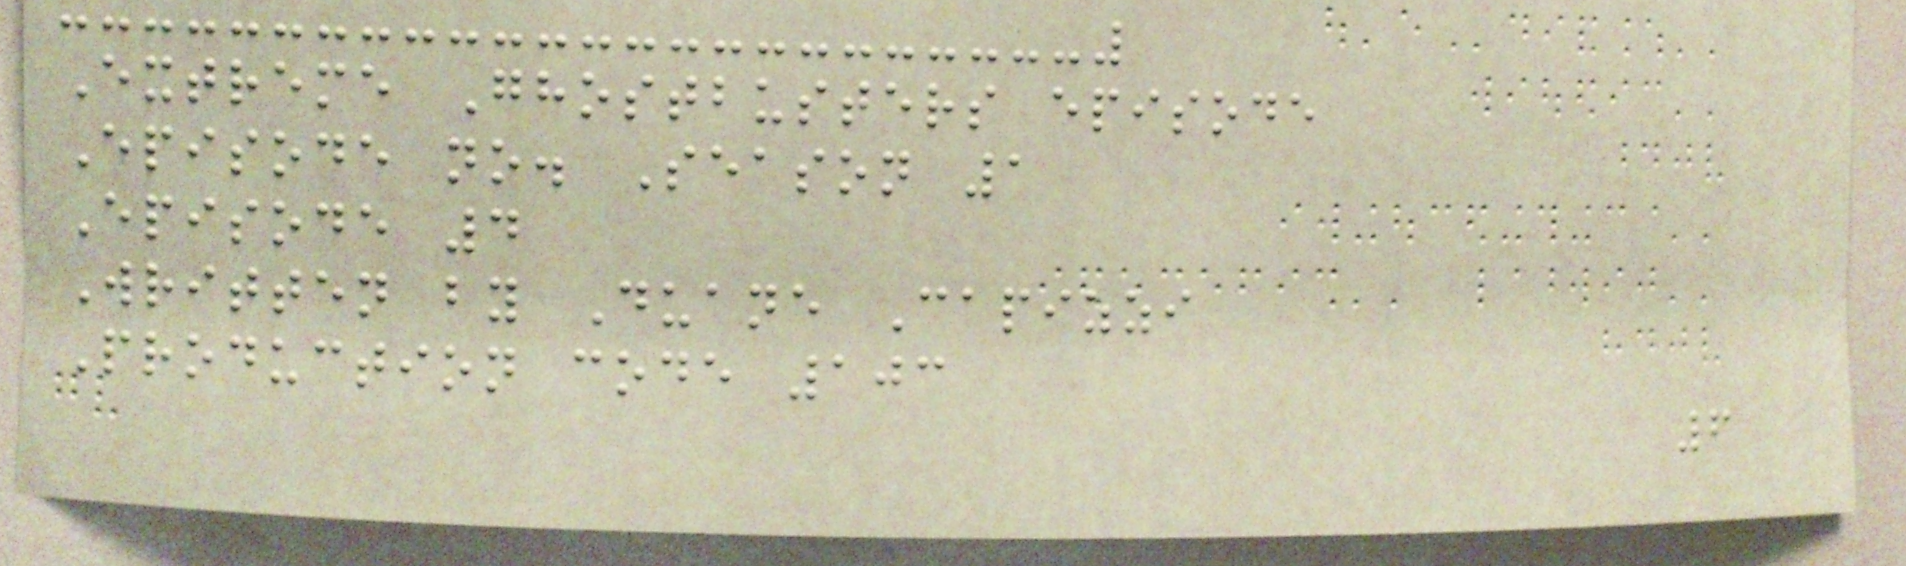Extreme Ghostbusters episode
Episode no. Season 1
Episode 4
Written by Duane Capizzi
Production code 103
6
